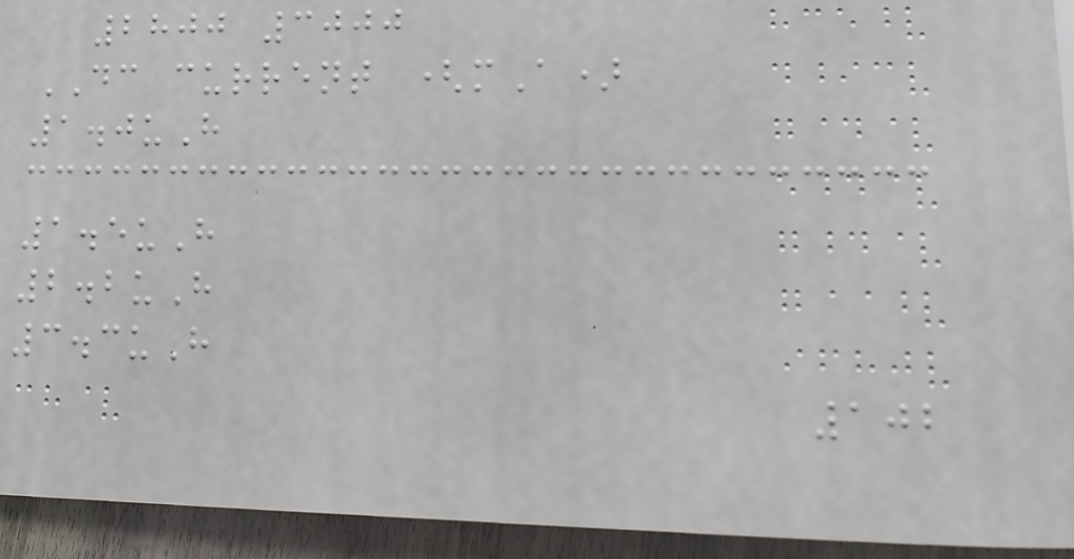2800 3000
DC current (mA)
1.0uH
1.5uH
2.2uH
3.3uH
102
